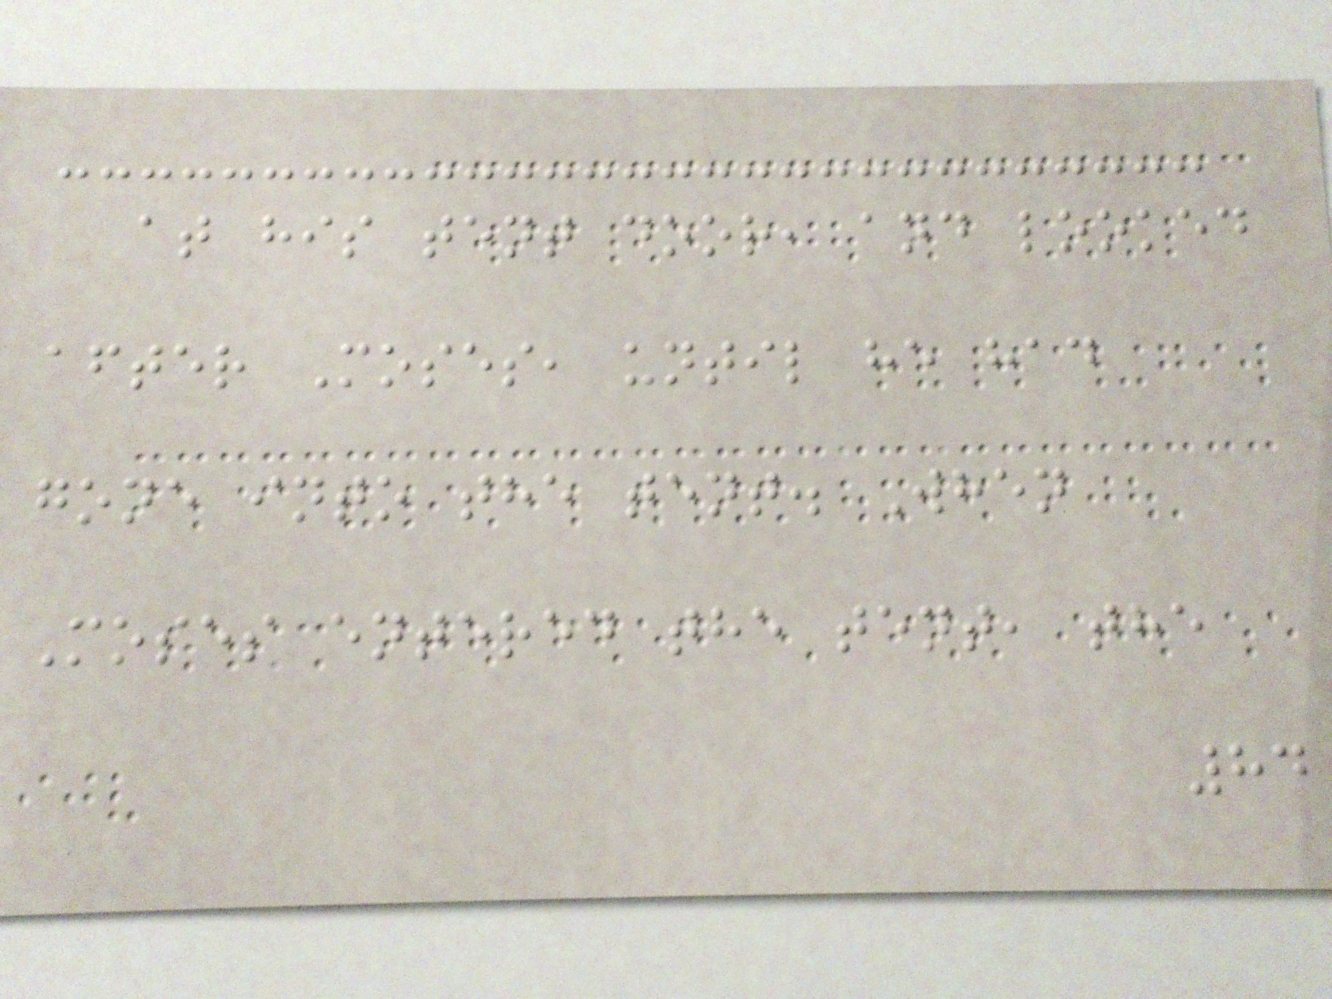at his tent door, and looked
after Moses, until he had
gone into the tent. When
Moses entered the tent, the
84
